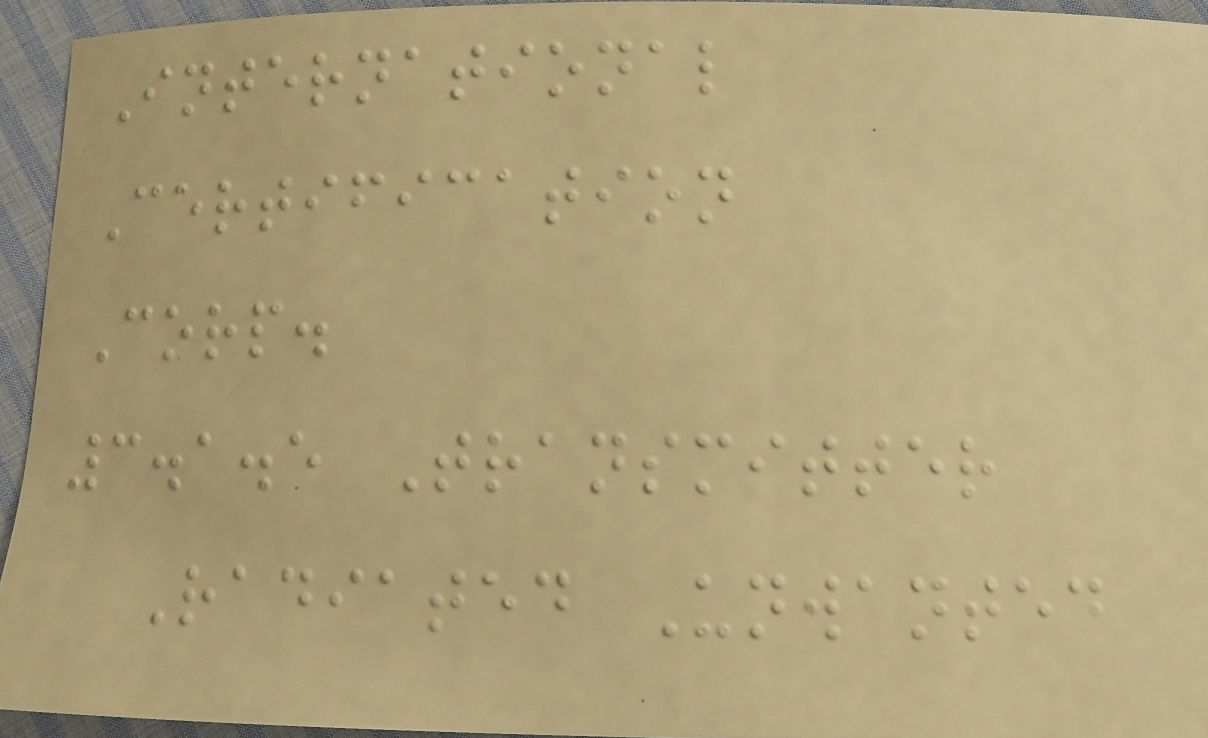International
Certification
Corp.
3.1.5 Transmitter
Radiated Unwanted
